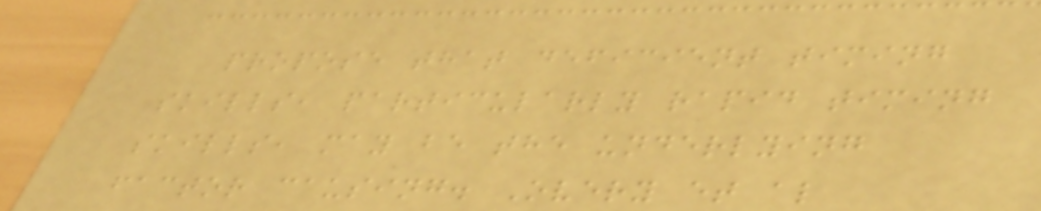propose that deficient timing
skills, particularly rapid timing
skills, may be the underlying
factor causing. Overy et al
